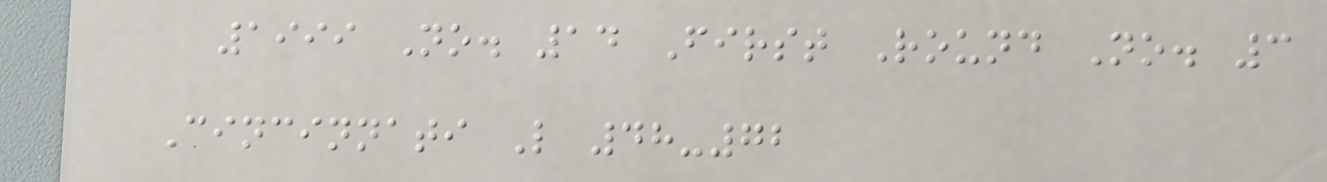1999 No. 14 First Round No. 3
Cincinnati L 48-72
